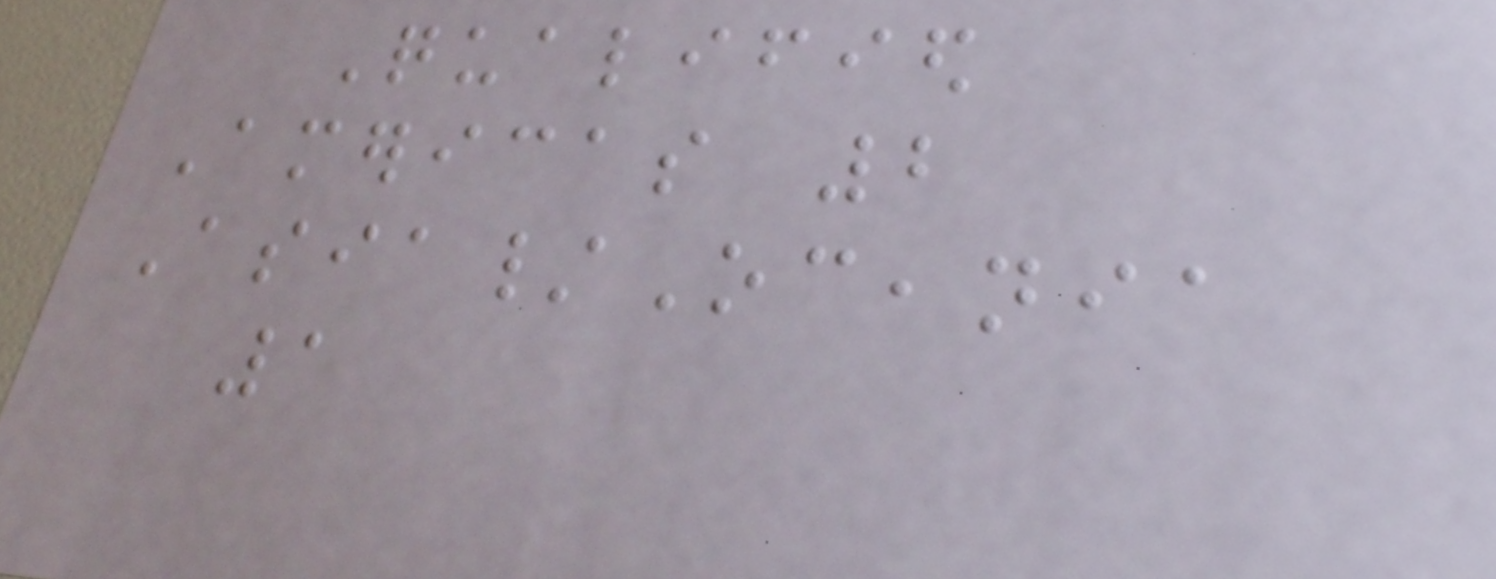Qualified
Americas 2
Asia/Oceania
1
